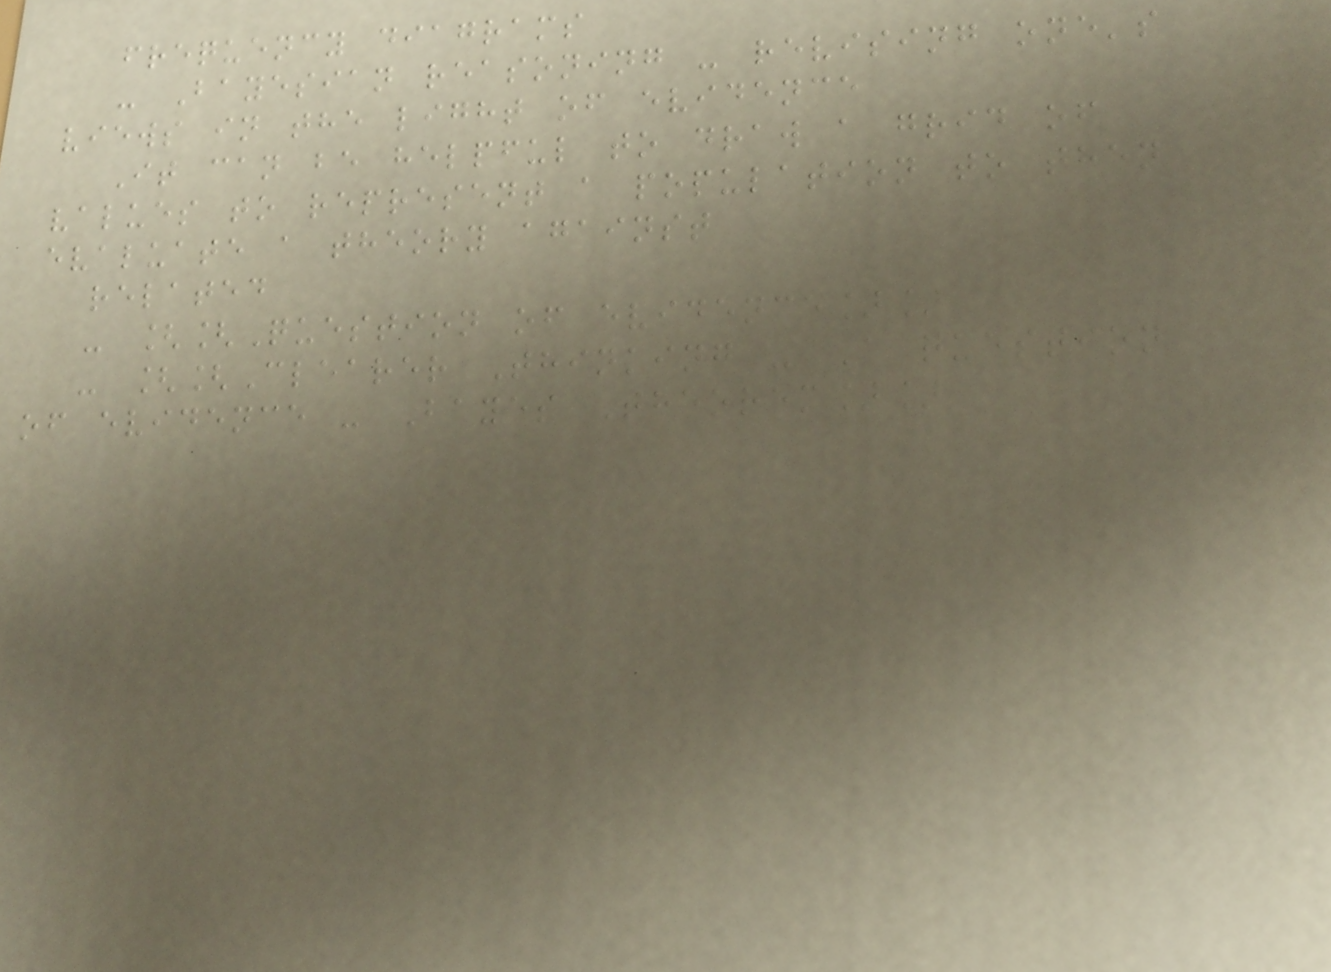frequency diagrams
- Bayesian reasoning - revising one's
views in the light of evidence
It can be helpful to draw a grid of
values to represent a population to then
evaluate a theory against
related
- [[Question of evidence]]
- [[Clearer Thinking - A question
of evidence - Bayes Theorem]]
